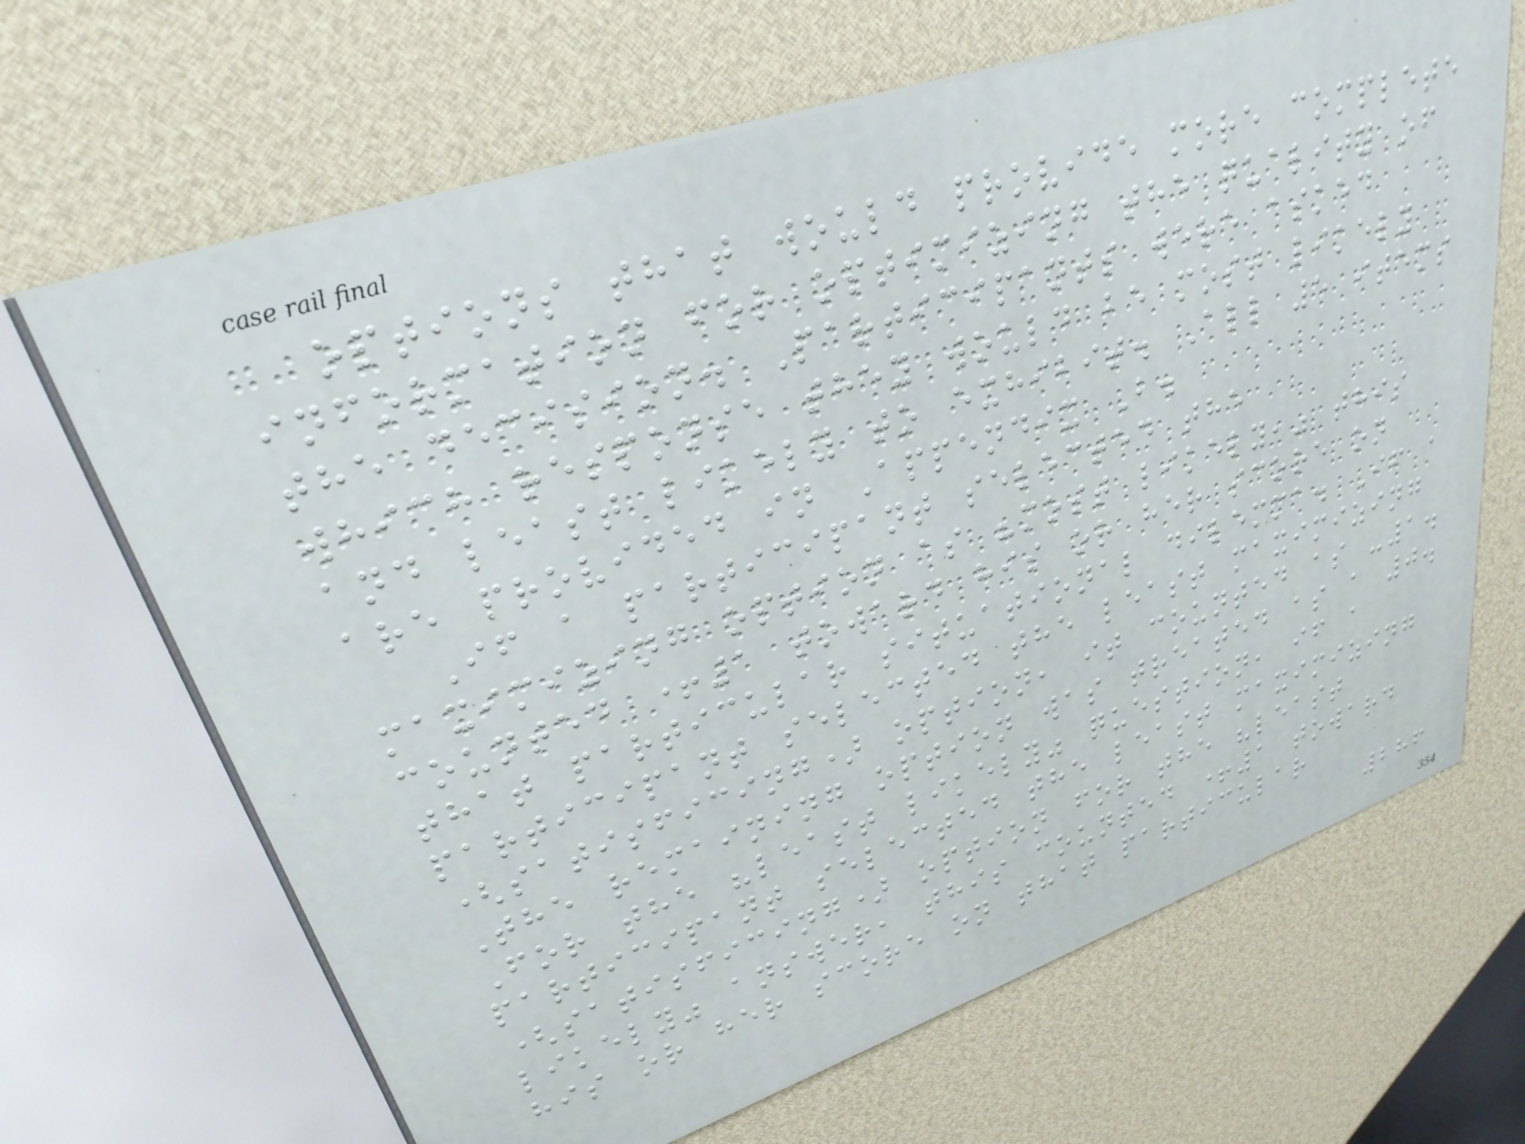options that would provide more complete
information for optimizing the quality of
the decision. Participants were asked
which response they would be most likely
and least likely to exhibit. All 5 items
are provided in Appendix B.
If a participant selected the
maximizing option as "most likely," this
counted +1 toward his or her score on
that particular situational dilemma. If a
participant selected the least maximizing
(satisficing) option, it counted as -1.
The remaining option was treated as a 0.
For the "least likely" question, if a
participant selected the least maximizing
(satisficing) option for the "least
likely" answer, this counted +1 toward
his or her score on that particular
286
